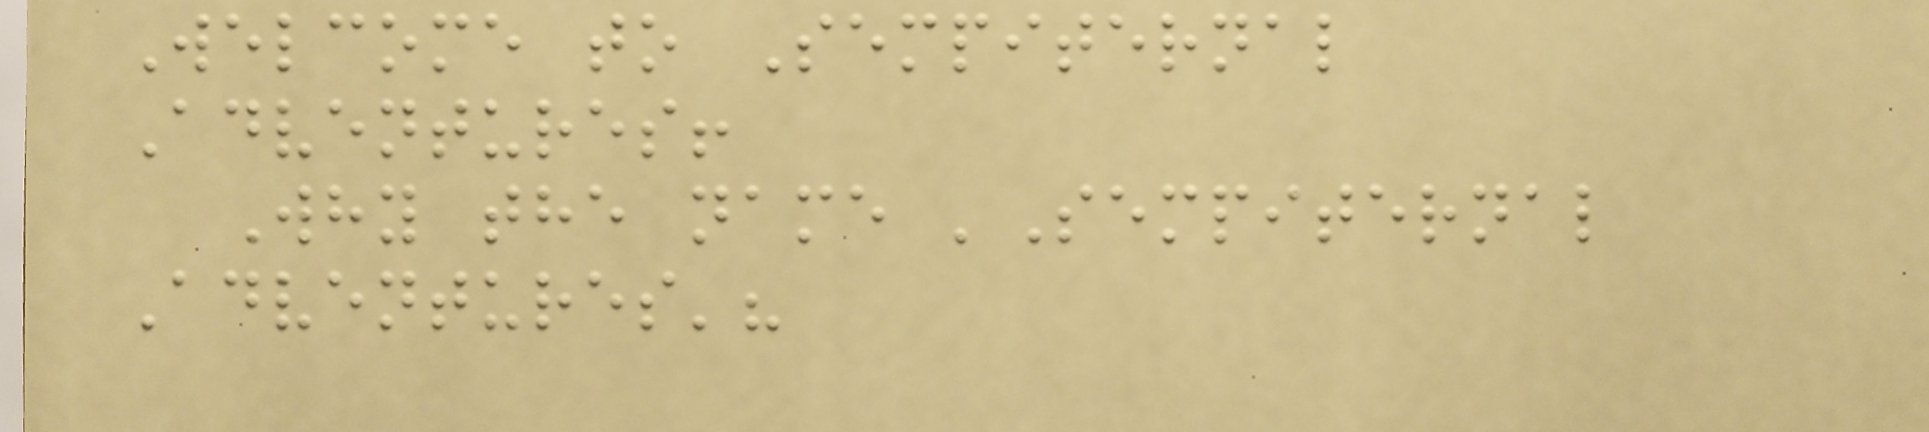Welcome to Sempiternal
Adventures!
Why the name 'Sempiternal
Adventures'?
